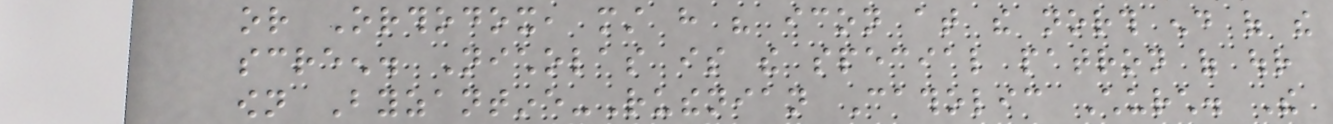or Orthodox, must have his icon at the north end of the
screen. Nicholas is the special patron of our
own Byzantine-Ruthenian Catholic Church. The
